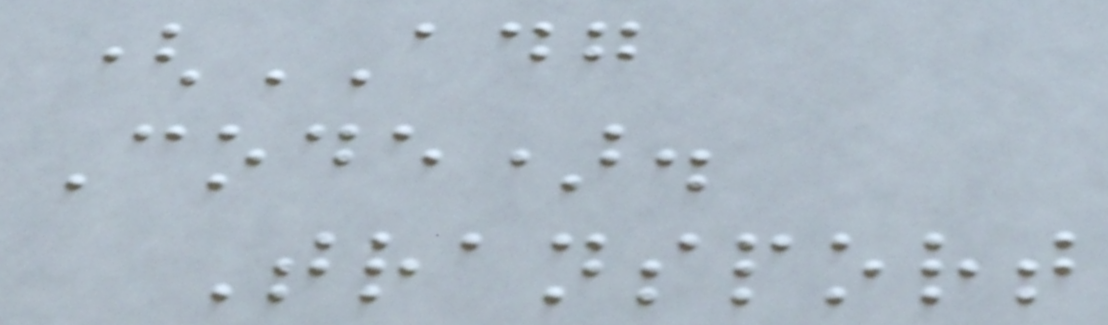(ADG
Code).
Transport
